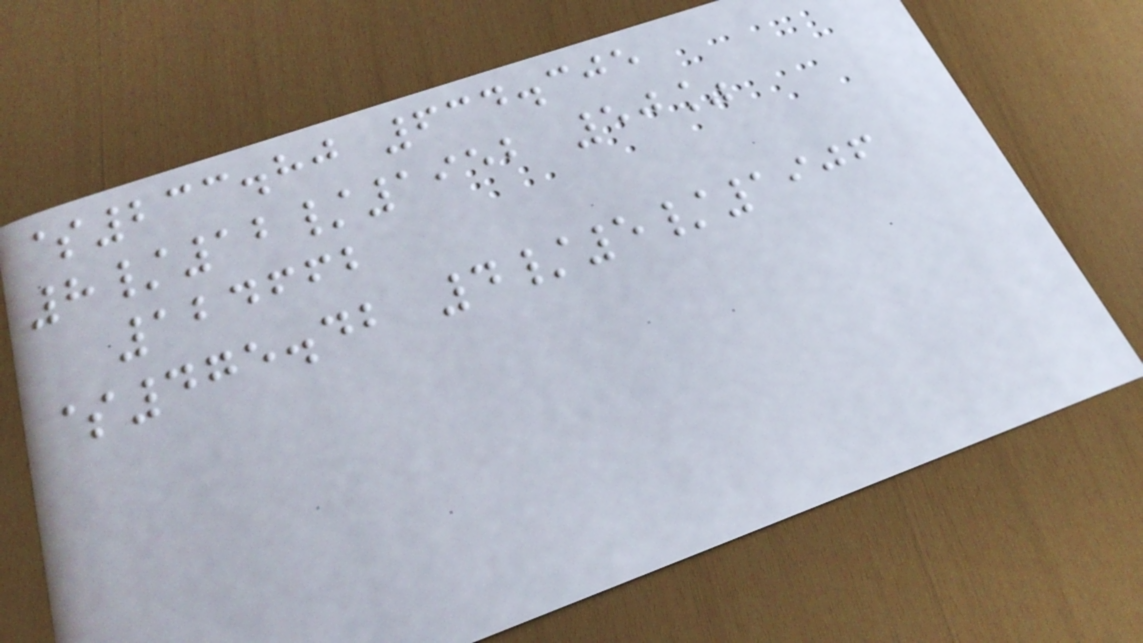$233.80 634.305
8/12/1952 50%
124662
$475.42 4/5/1906
